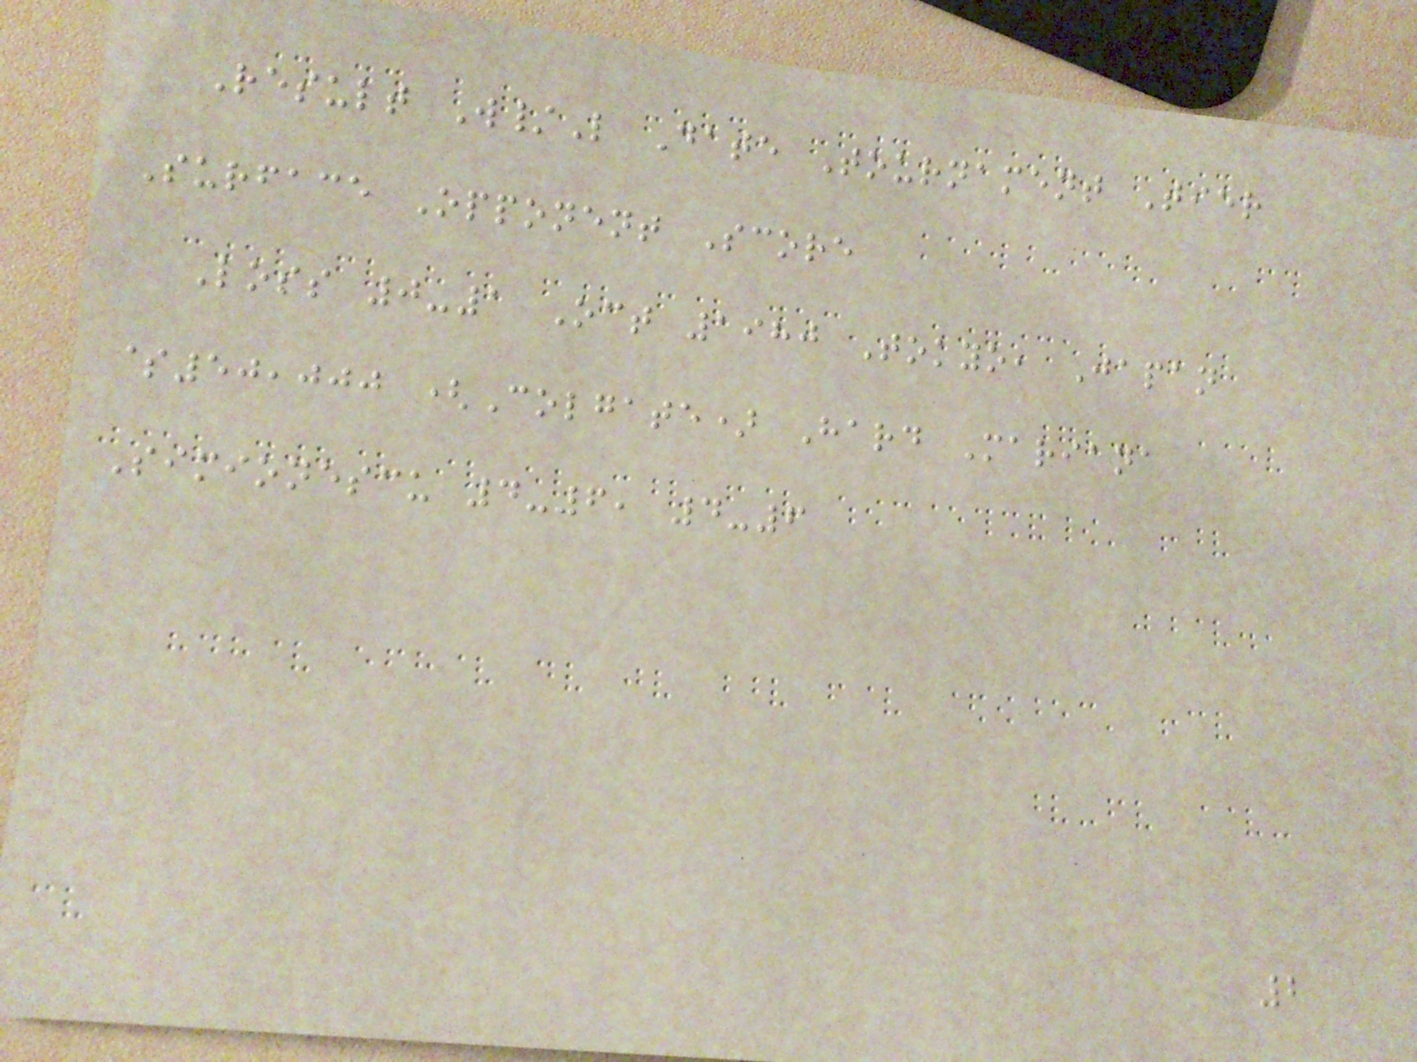Result W/L Date Tournament Tier
Surface Opponent Score
Loss 0-1 Oct 1980 Tokyo, Japan
$50,000 (Colgate) Hard Mariana
Simionescu 4-6, 4-6
2
